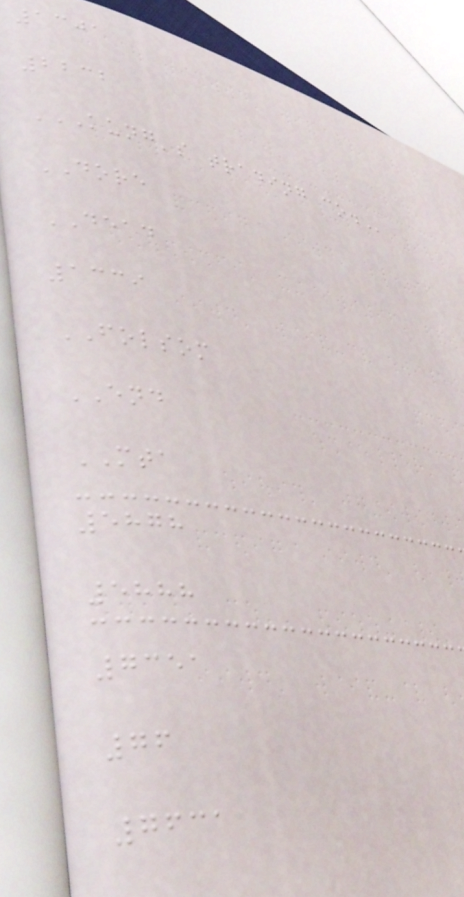1301
2232
KUNG'S TRADING CO.
DORE
DEAD
1339
FOLSOM
END
MTA
5878
5888
7351
76
7631
